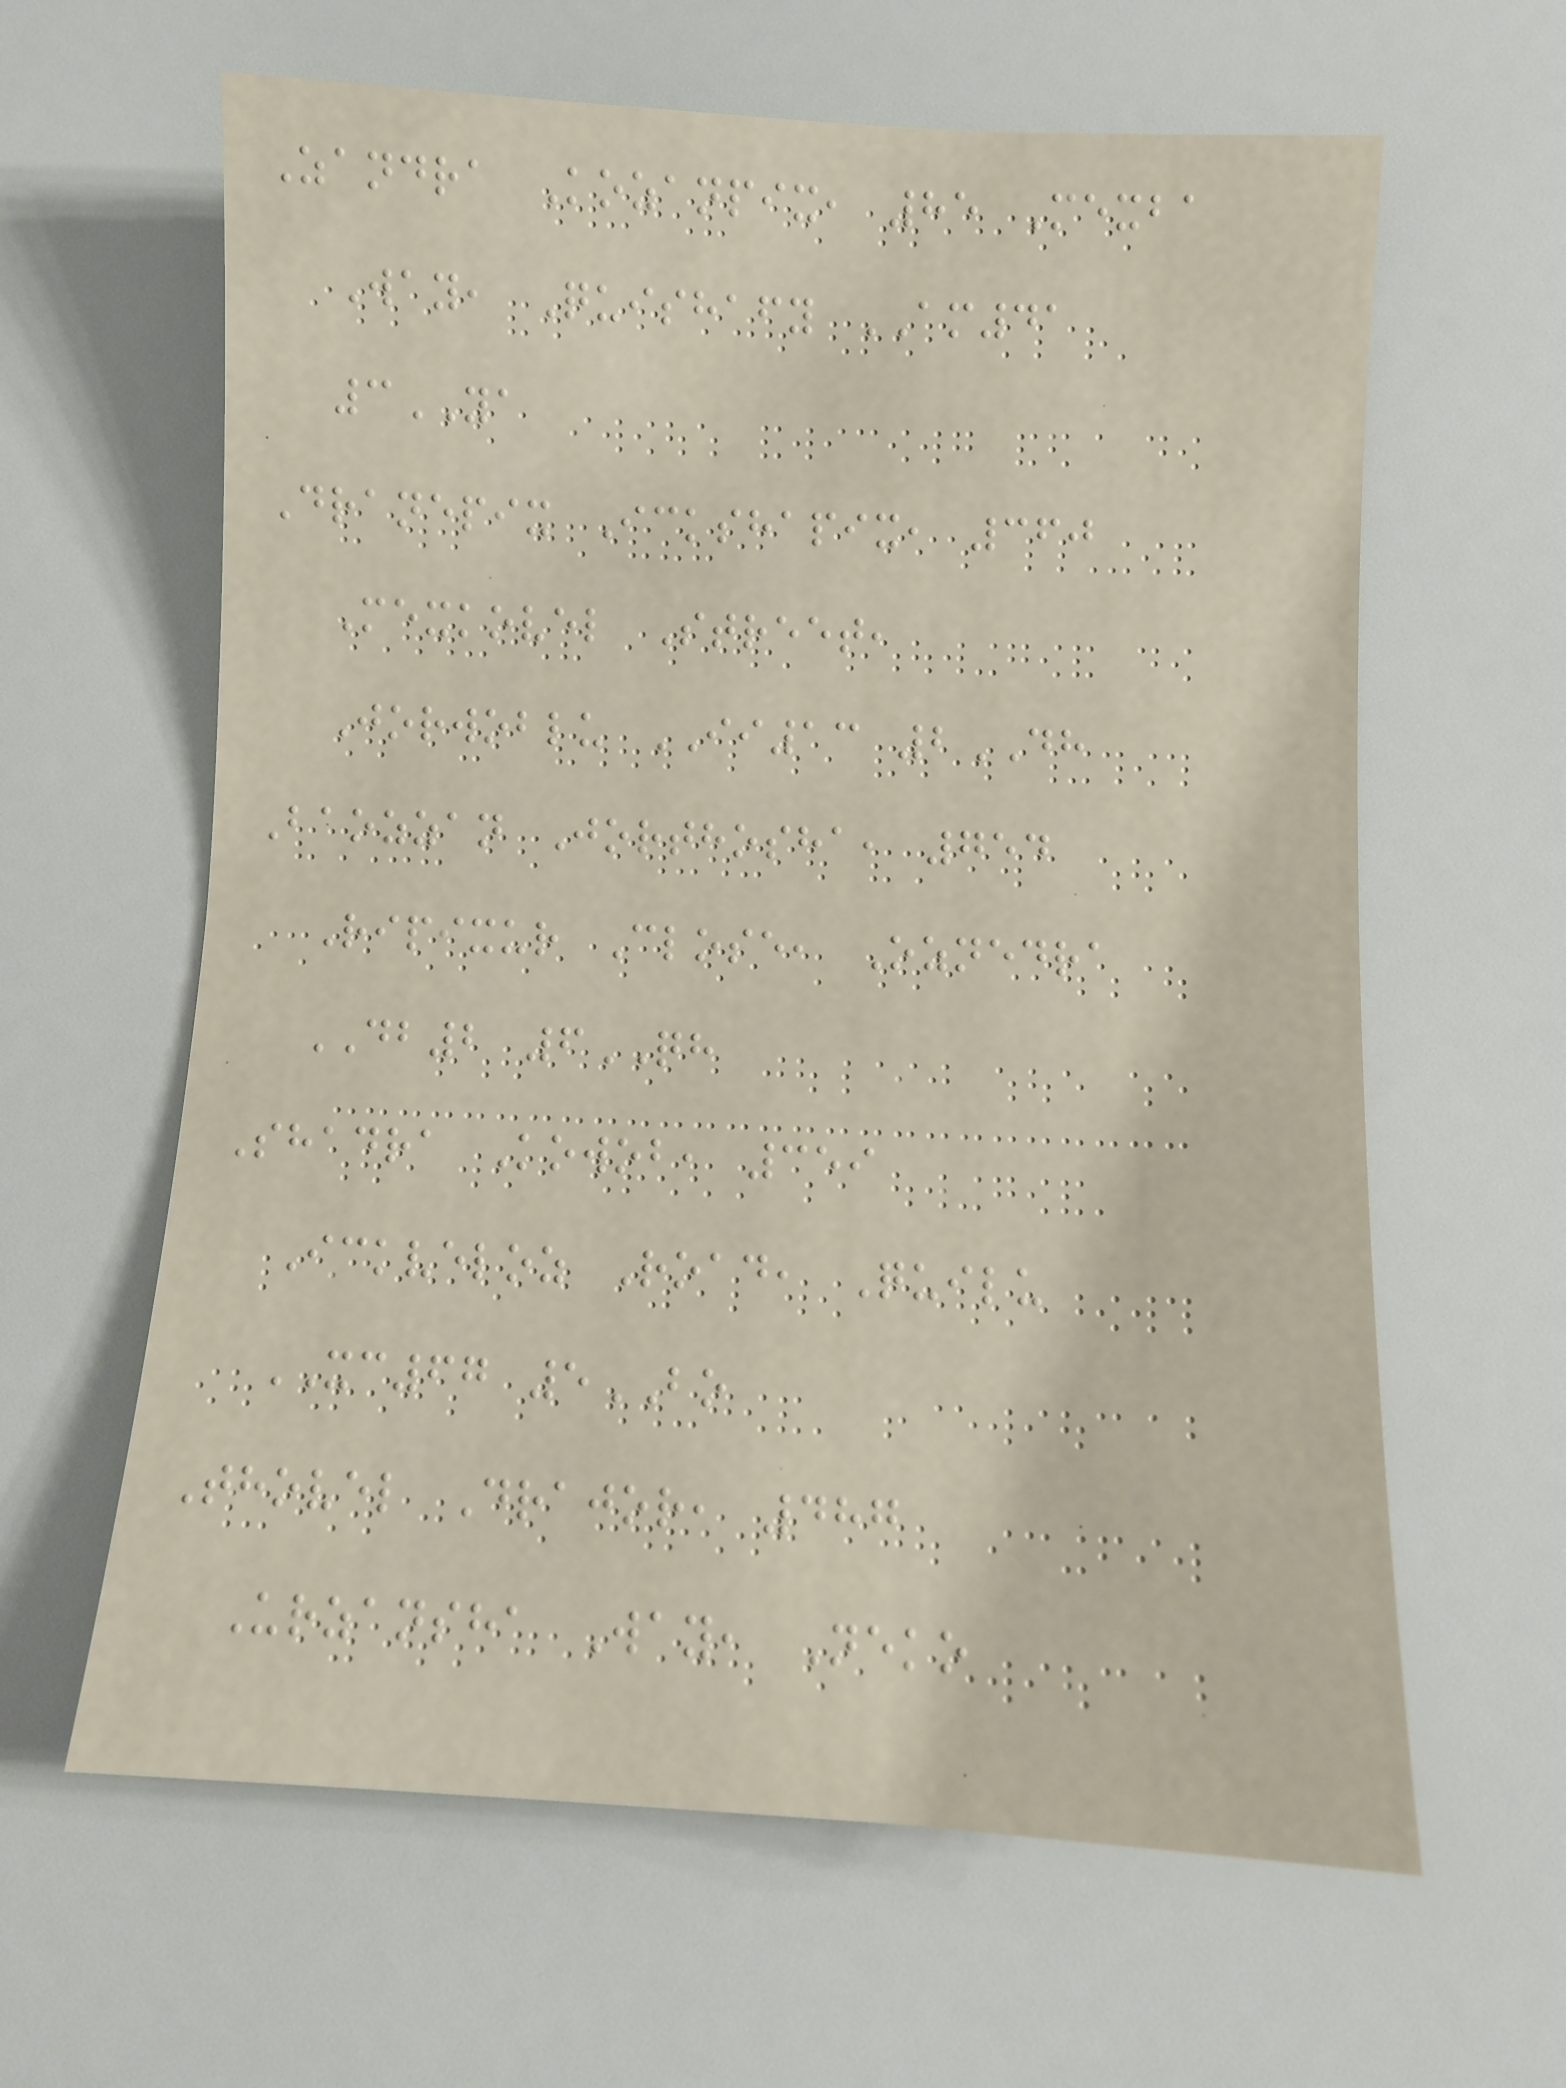Zandra Kozanpix, 85 Mexba
Way, Quishafy AM41
3YA
Dranepix Ickshapix, 360
Mexkovel Street,
Jorwoblu II13 2DH
Baozzan Jorthosha, 754
Ripixur Close, Oznedra
DB2 6QH
Shadra Kowob, 359
Ickveloz Road, Quilu
XC67 5BO
Thovel Drajor, 487
Urzansha Way, Neko
